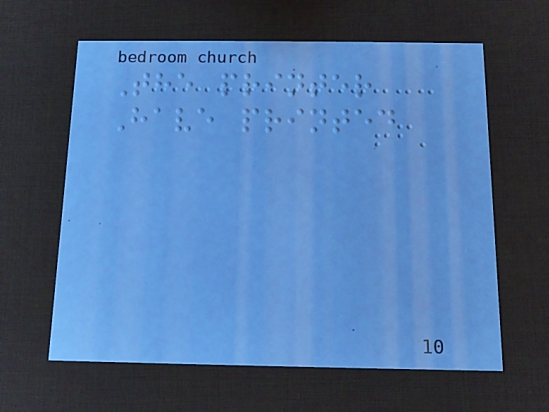The printer
Have printed
